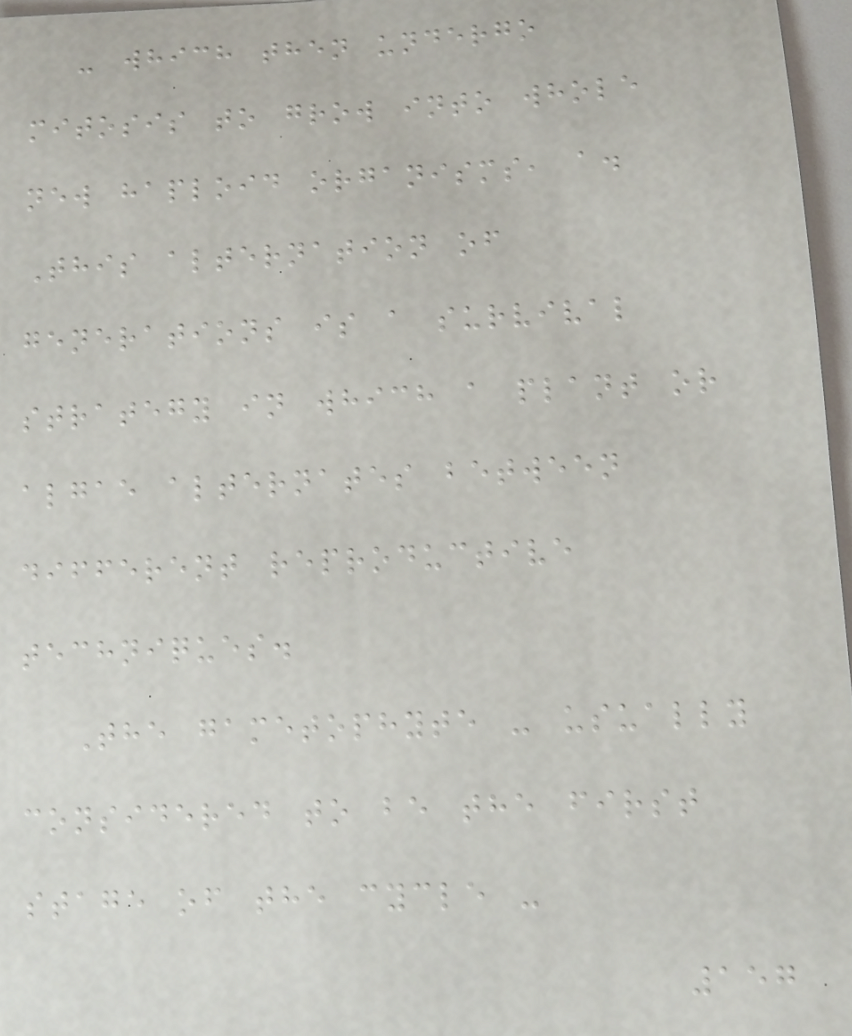- which then undergo
mitosis to grow into whole
new haploid organisms, a.
This alternation of
generations is a survival
strategy in which a plant or
algae alternates between
different reproductive
techniques.
The gametophyte - usually
considered to be the first
stage of the cycle -
157
